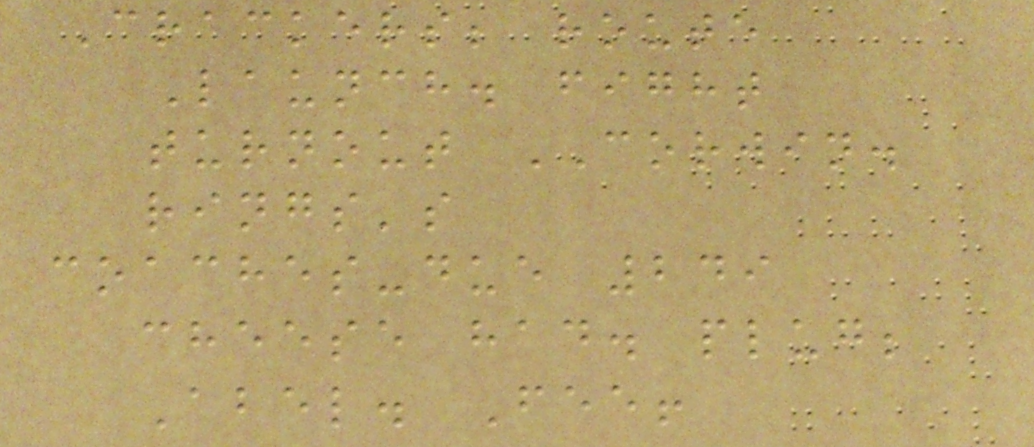Crackers; route
Launch. fight
turnout CORWIN.
rings's
coaches-due 249
cheese had. plug;
Abel. Fee!
